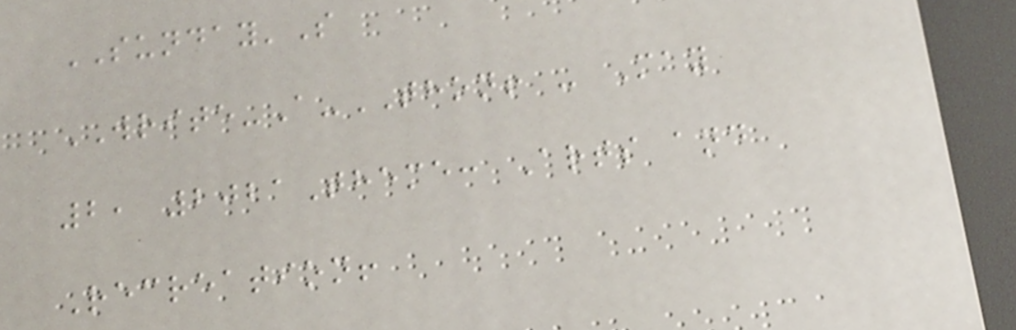SUNDAY'S
WRITE-A-THON! - May
2, 2021Theme: Arts and
Recreation!
